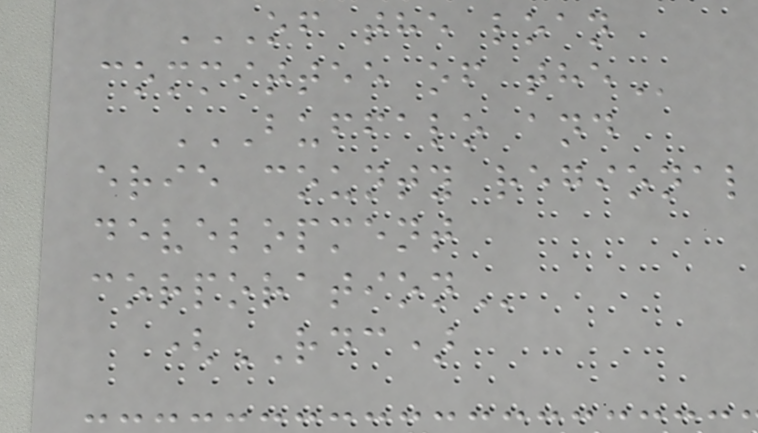OF THE LOAN
COMMITTEE OF THE
BUFFALO AND
ERIE COUNTY REGIONAL
DEVELOPMENT
CORPORATION
(RDC)
